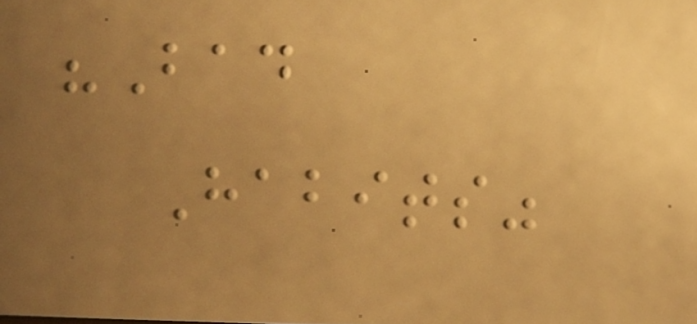"Bad
Habits"
